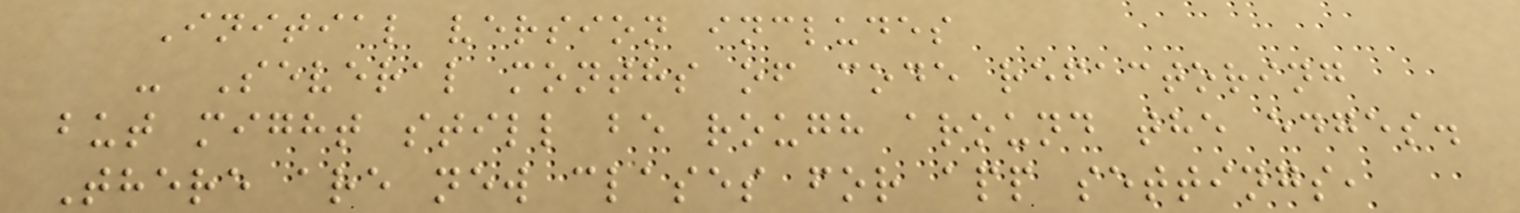Initial version includes
- Several months of code refactoring
but might still be rough around the edges.
There are new clases for app settings,
